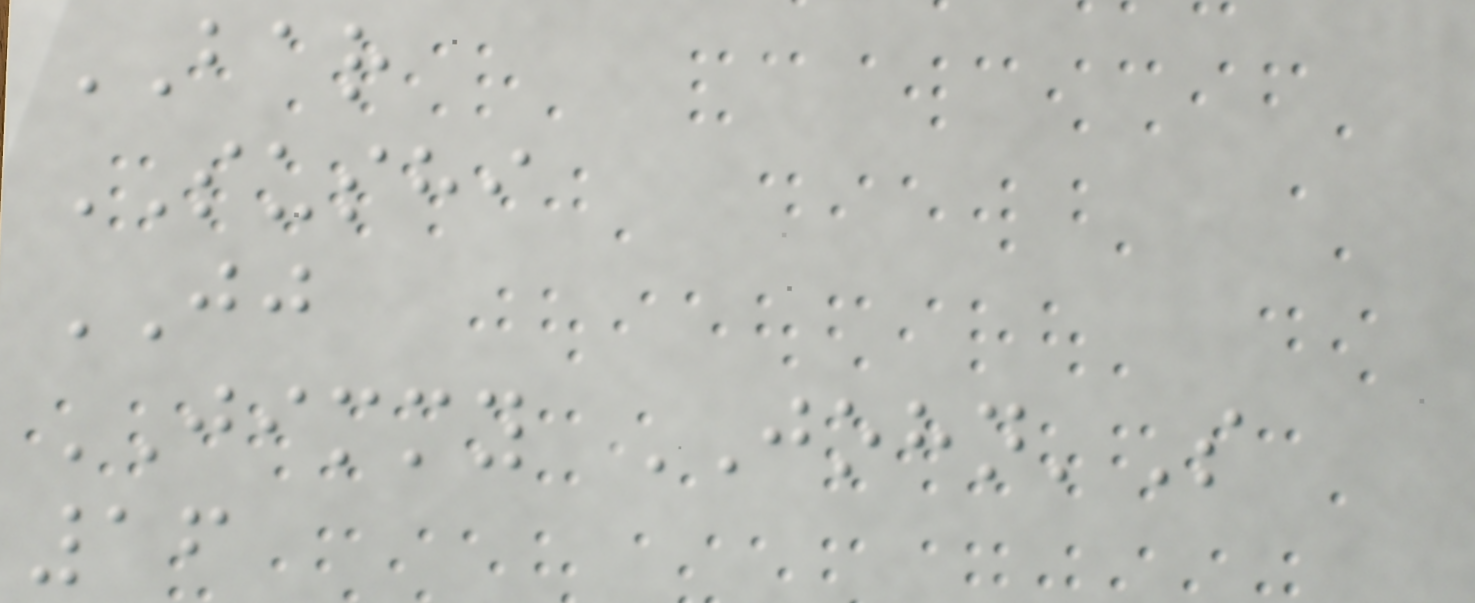BAR
SUSHI
JJ
JIMMY JOHN'S
16
